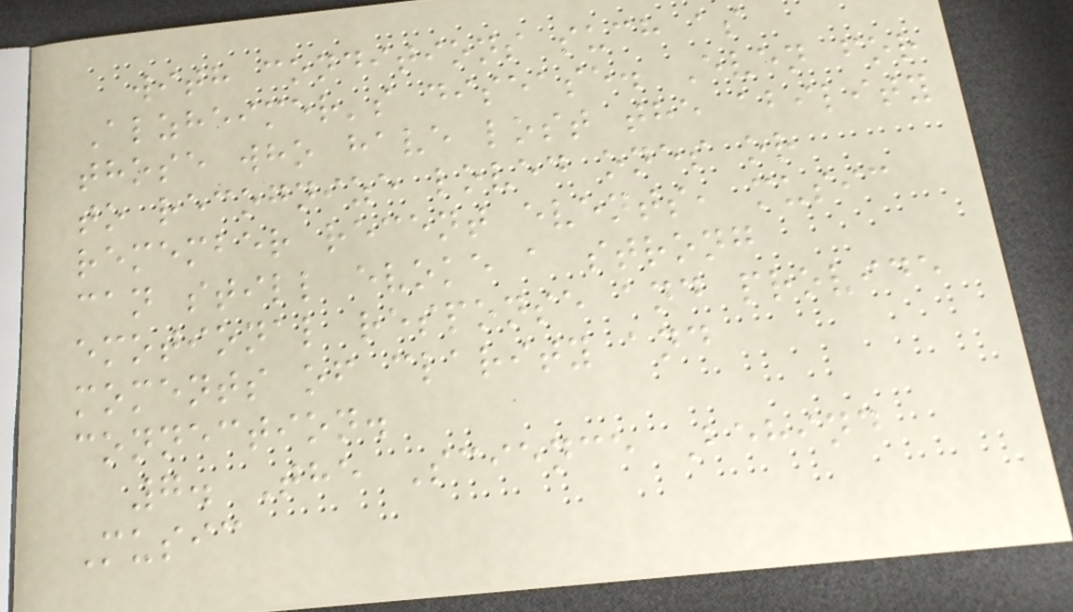with conditions such as
Alzheimer's disease. Even for
those who have lost the ability
to recognize loved ones or
remember recent events, music
can still evoke a strong
emotional response and provide
moments of clarity and
connection.
7. The Science Behind
Music
